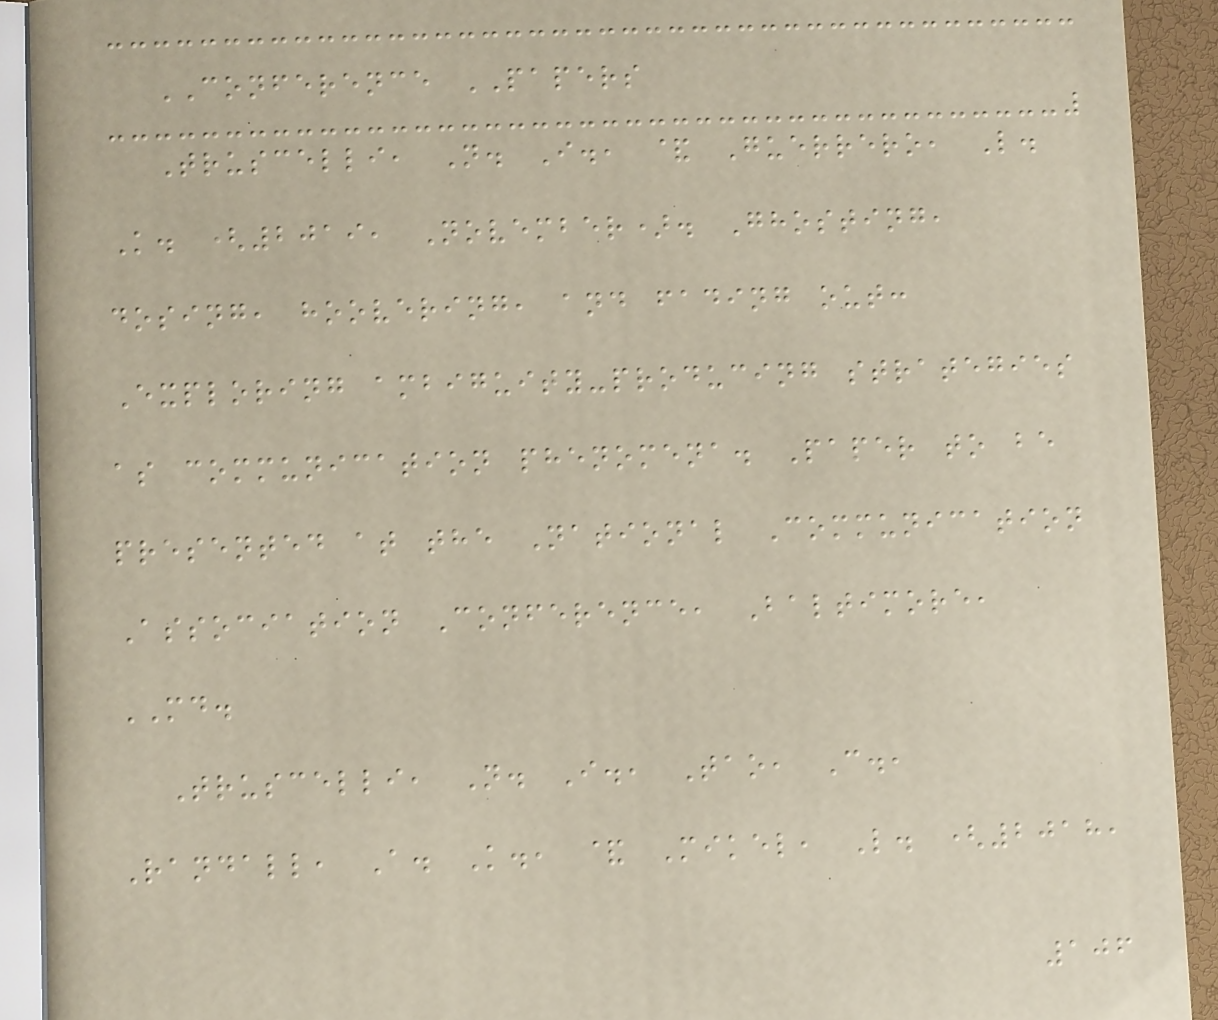CONFERENCE PAPERS
Truscelli, N. I., & Guerrero, L.
K. (2019, November). Ghosting,
dosing, hoovering, and fading out:
Exploring ambiguity-producing strategies
as communication phenomena. Paper to be
presented at the National Communication
Association Conference, Baltimore,
MD.
Truscelli, N. I., Tao, C.,
Randall, A. K., & Mikel, L. (2018,
106
